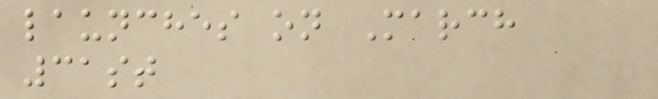launches on March
31st
